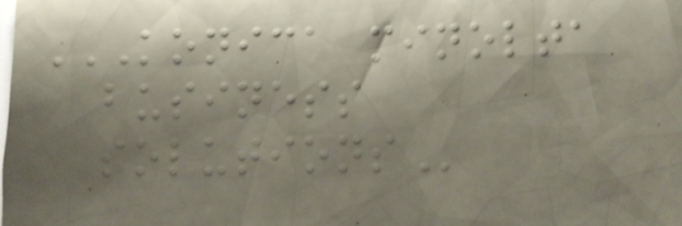KONICA MINOLTA
BUSINESS
SOLUTIONS
